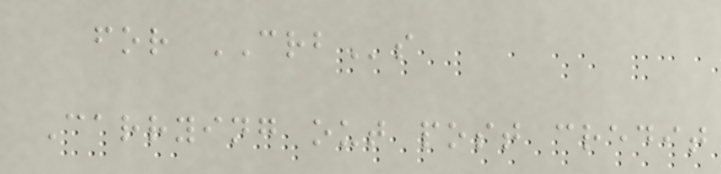for CRBs
Carrying out post credit
